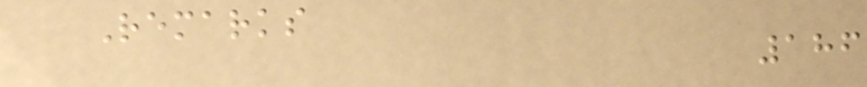Remarks
186
